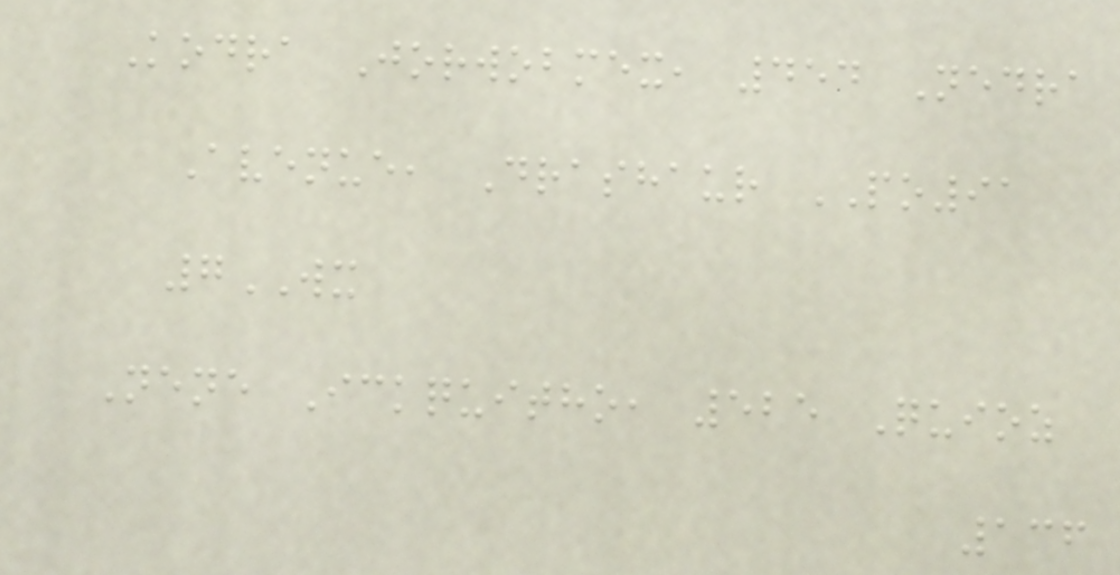Kodra Jorwobmex, 454 Nedra
Avenue, Drashaur PO91
7WX
Nene Ickquitho, 525 Quioz
136
